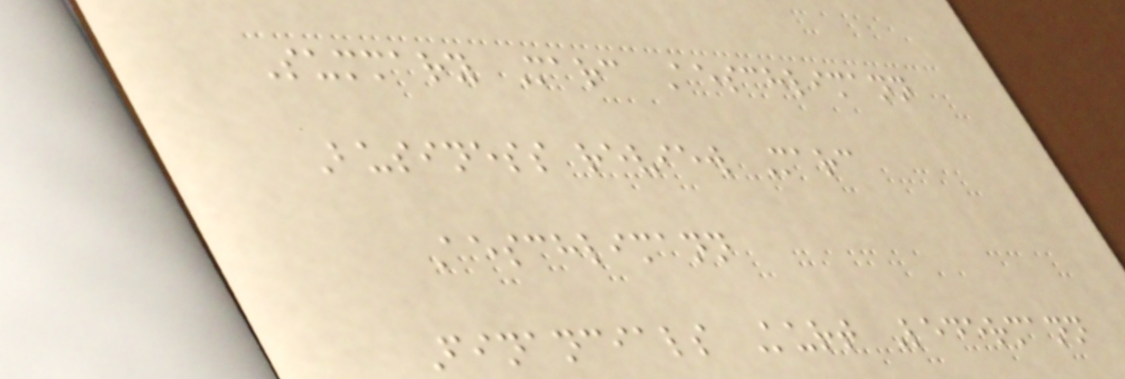Summary Marc Aeschlimann
Business review Marc
Aeschlimann
Financials Kurt Ledermann
